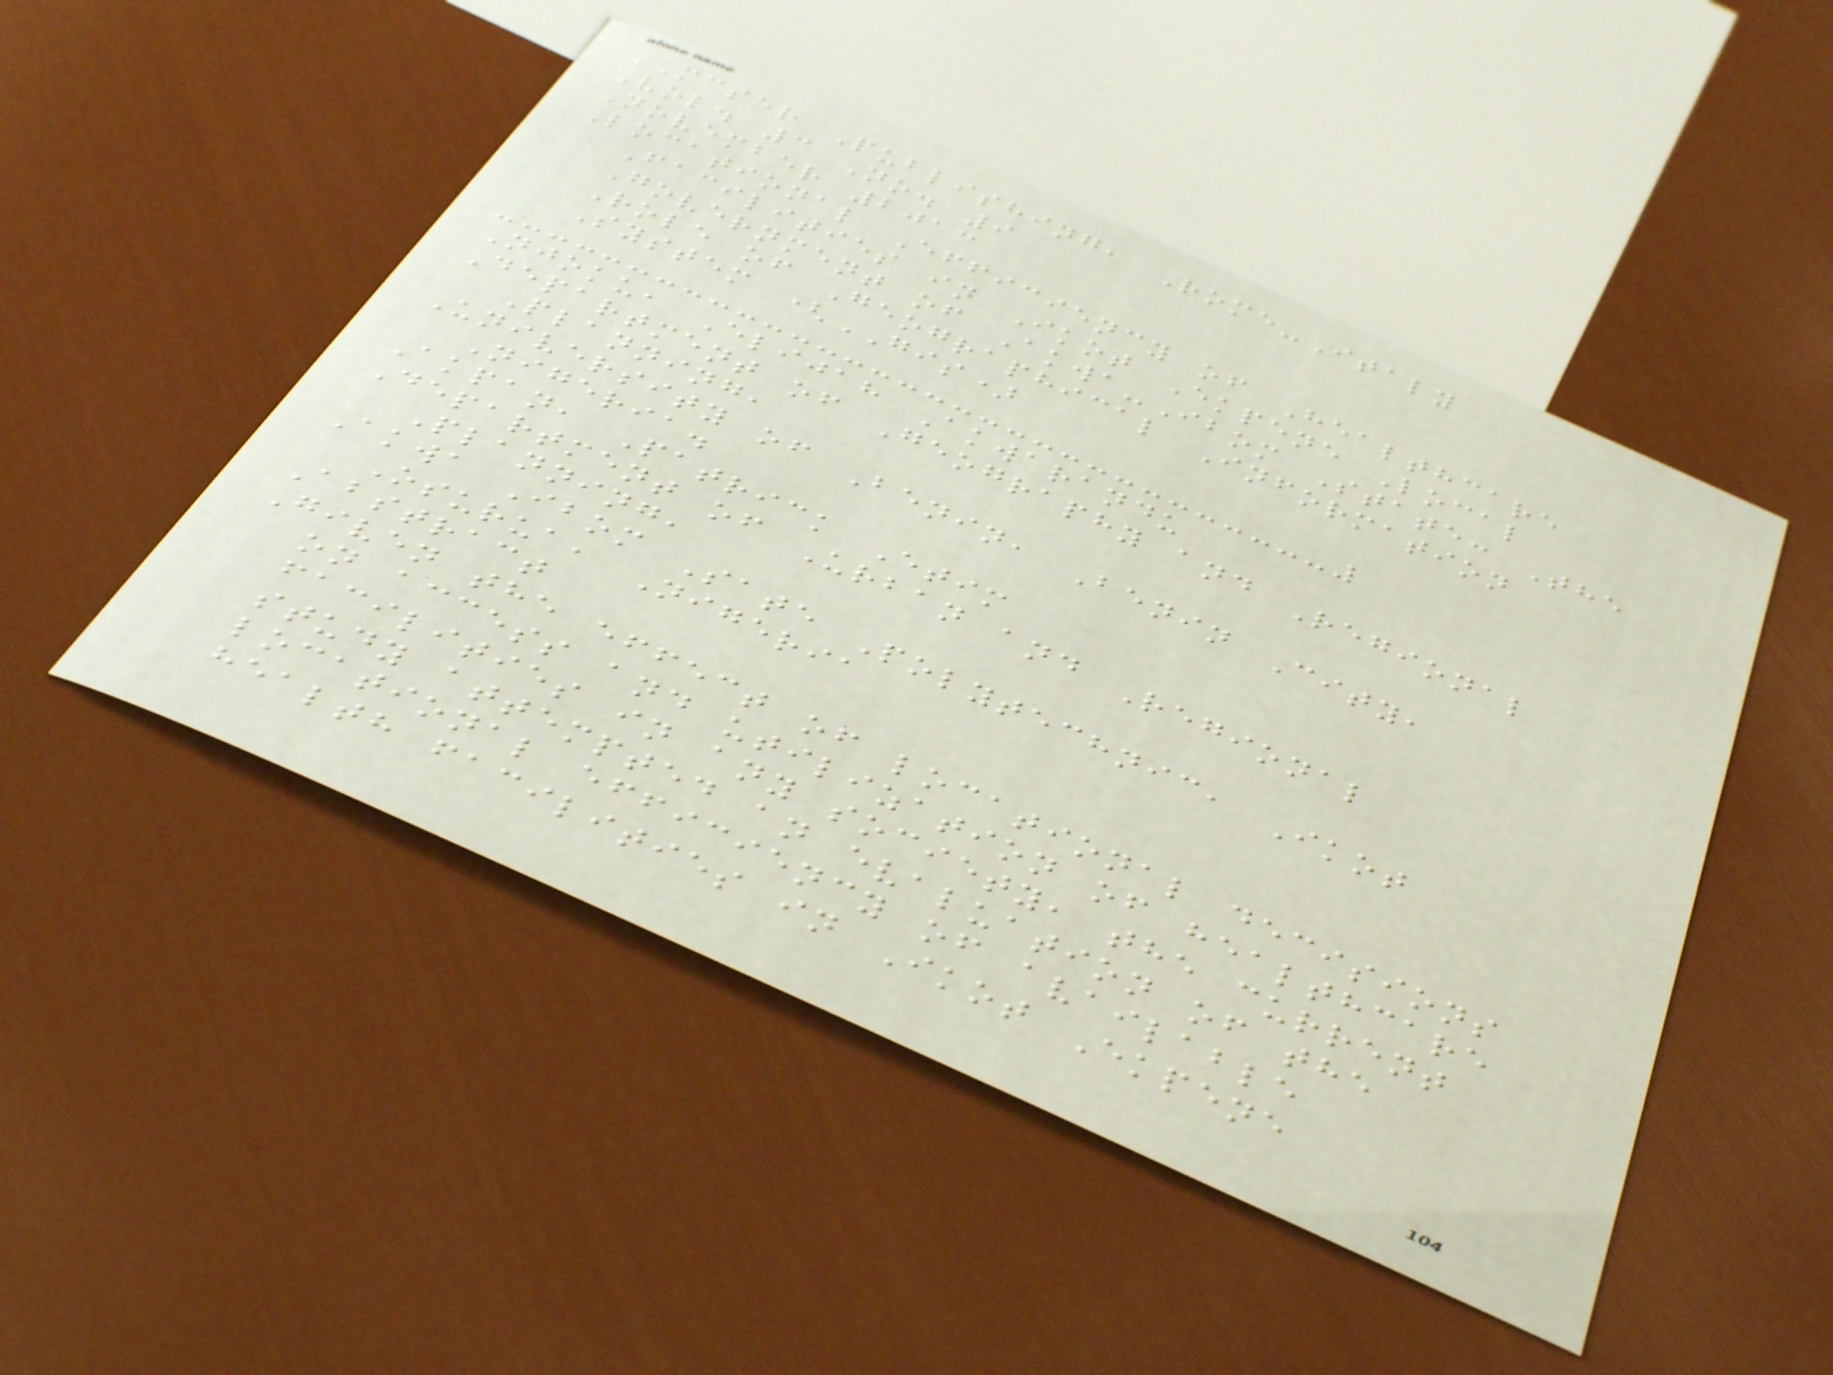MCSER Publishing, Rome-Italy
Vol. 3 No. 9
November 2013
Locational Efficiency of Healthcare
Facilities in Ikot Ekpene Local
Government of Akwa-Ibom State: The
Role of Geographical Information
System (GIS)
Njoku, Elijah Akwarandu
Department of Geography and Regional
Planning,
University of Benin, Benin City,
Nigeria.
Akpan, Patrick Etim
Department of Urban and Regional
Planning,
Akwa Ibom Sate Polytechnic, Ikot
Osurua, Nigeria
Abstract
Given the effect of locational decisions
on access and utilization of healthcare
facilities in any society, the current
study attempted an evaluation of the
locational efficiency of available
health facilities in Ikot Ekpene
